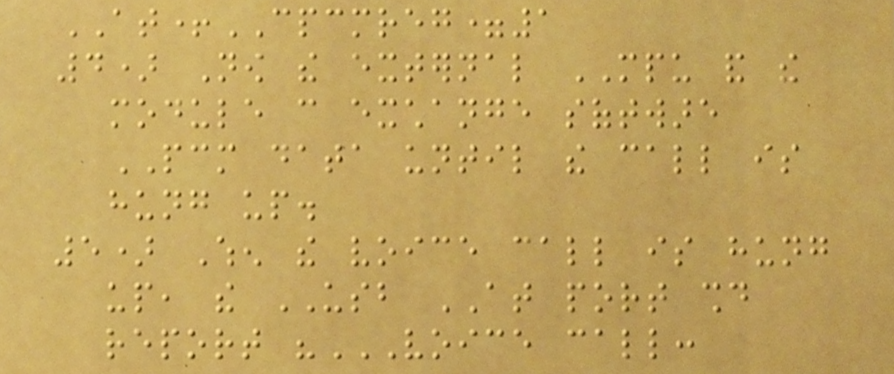AT+CPCMREG=1
4) Now the external MPU and the
module can exchange software
PCM data until the call is
hung up.
5) When the voice call is hung
up, the USB AT port should
report "VOICE CALL:
